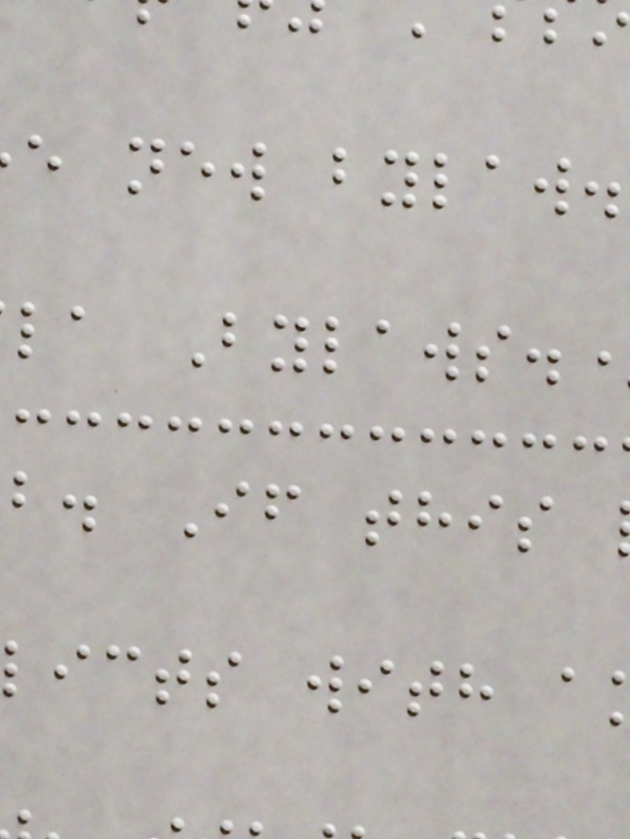e new bylaw.
la Bylaws.
b. If this
licts with a
